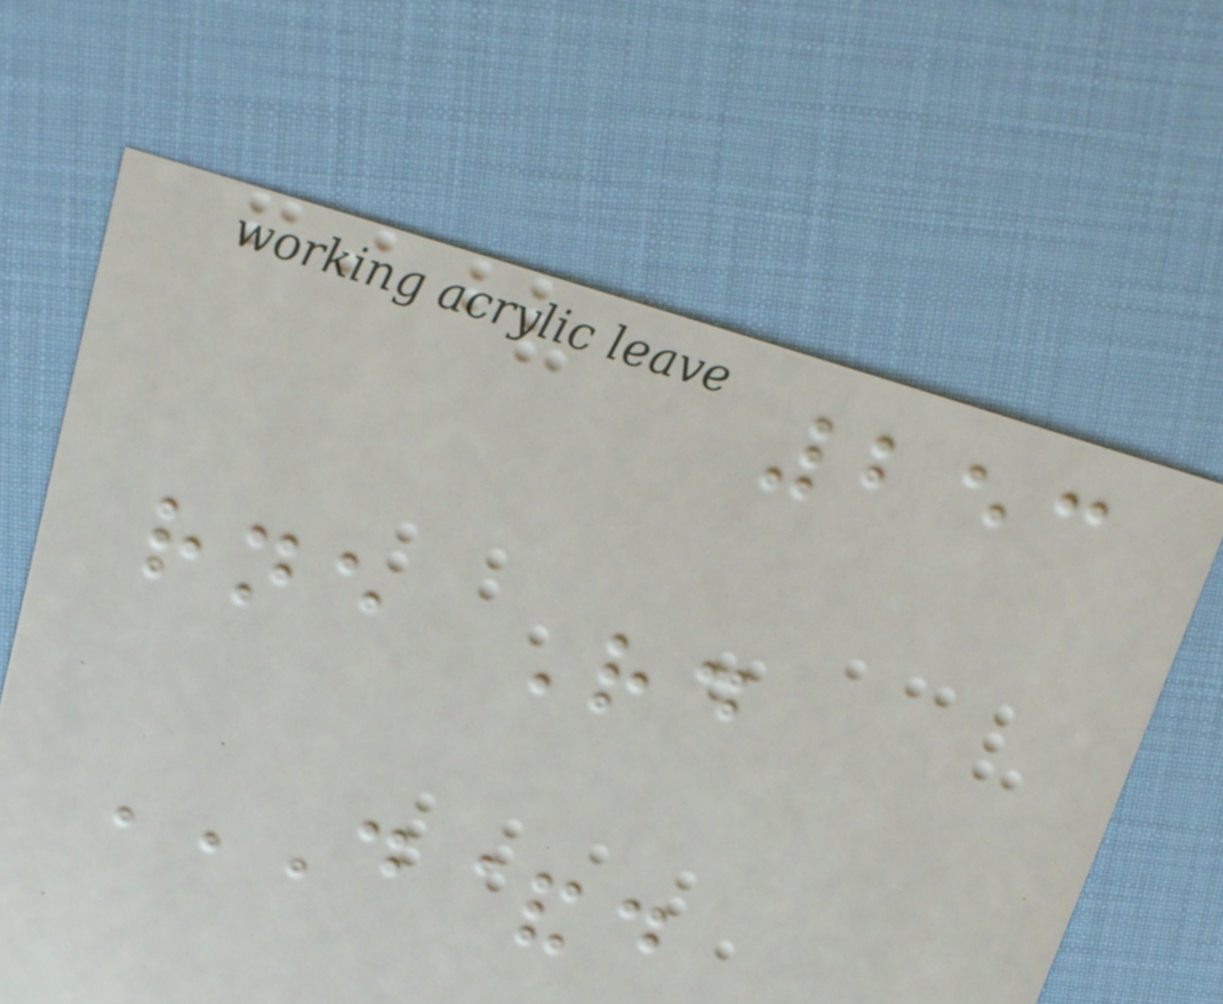253
rne Rd
D&D
